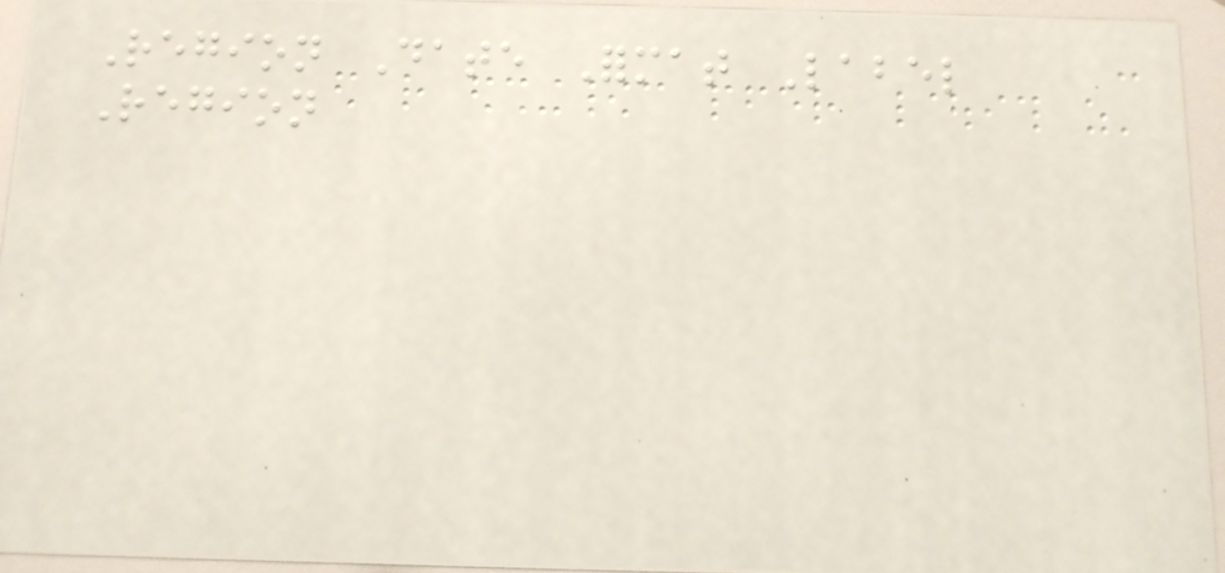Region Date Format Label
Region
